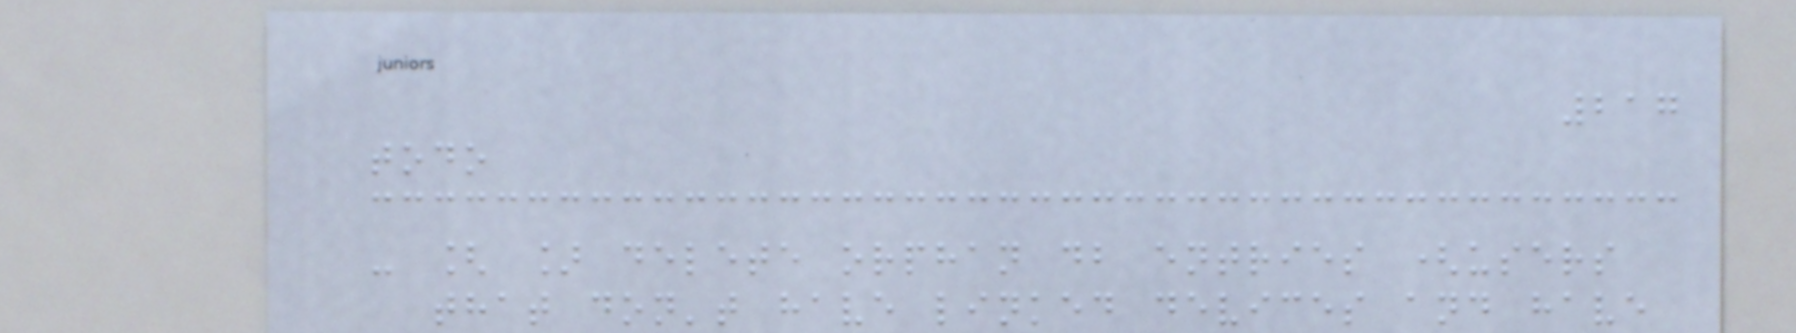217
todo
- [ ] delete orphan db entries (users
that don't have linked devices and have
